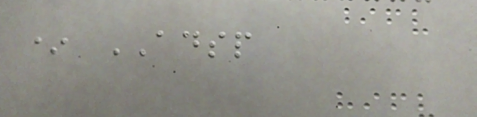* ADSP
